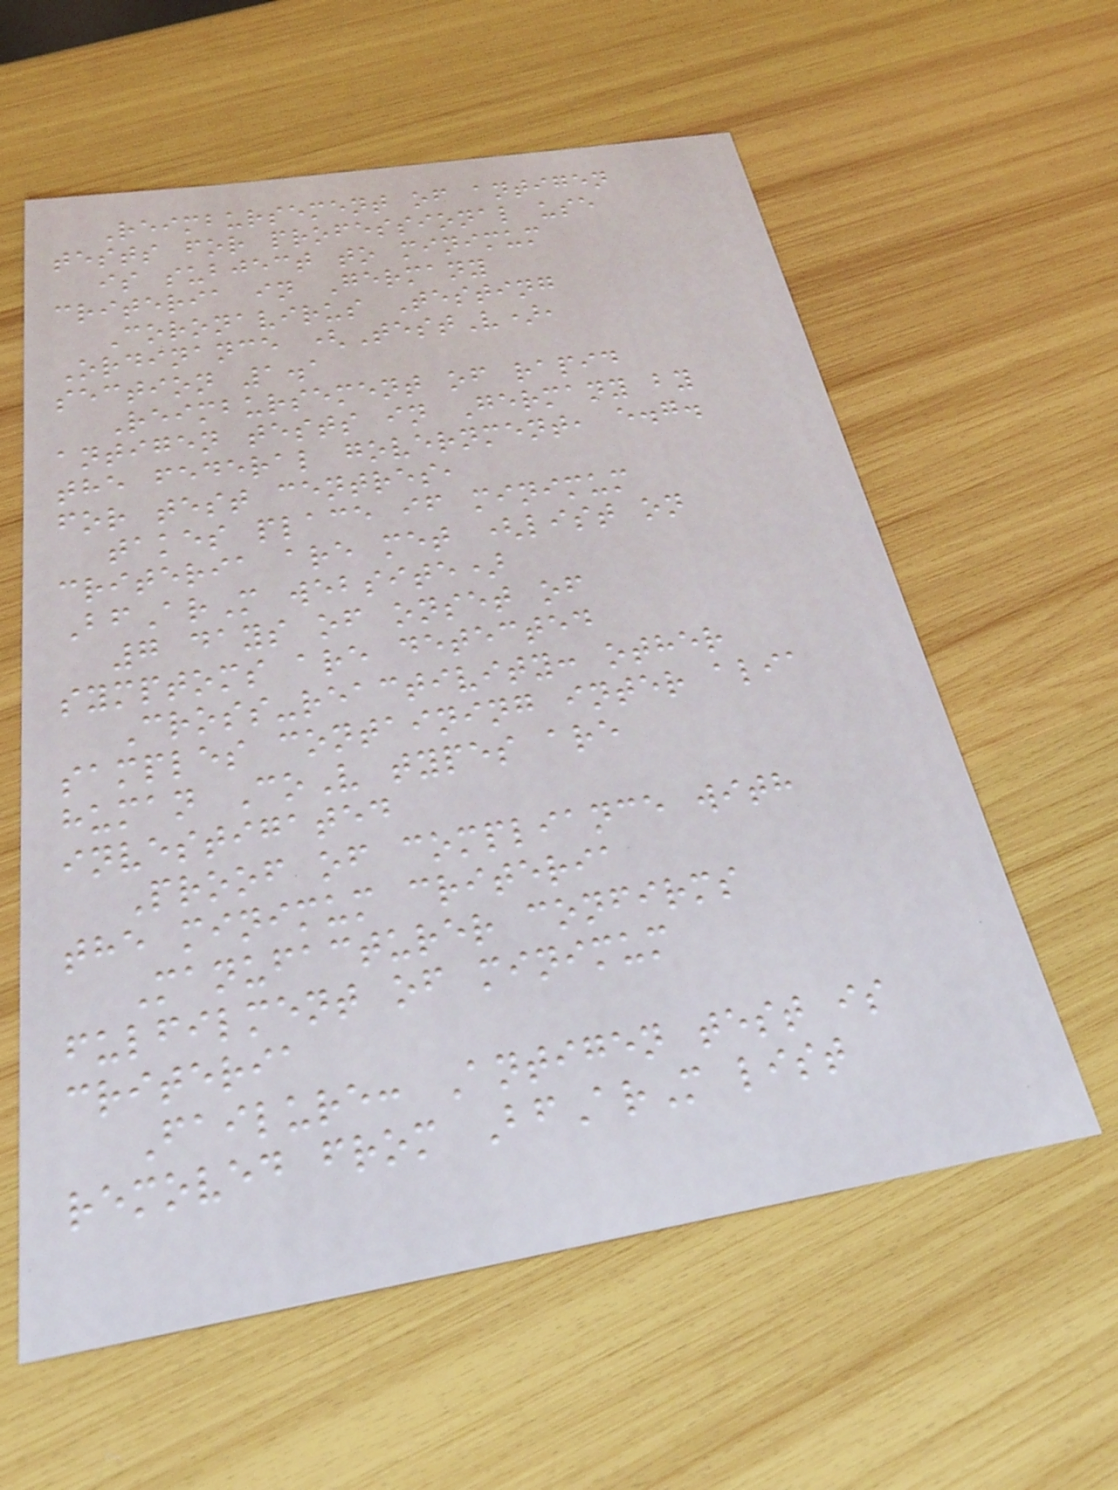Reimbursement of antigen
tests for professional use
is subject to minimum
criteria in Germany
Coronavirus Testing
Ordinance (TestV),
section 1.1
Reimbursement of rapid
antigen tests in Germany by
the federal government, e.g.
for test centres,
takes place if minimum
criteria are met (list on
BfArM website)
7 days of onset of
symptoms are detected
Cross-reactivity: other
samples containing inter alia
human CoV types are
investigated
Proof of compliance with
the minimum criteria
Manufacturer confirms
fulfilment of minimum
criteria
Failure: Antigen test is
removed from BfArM list
